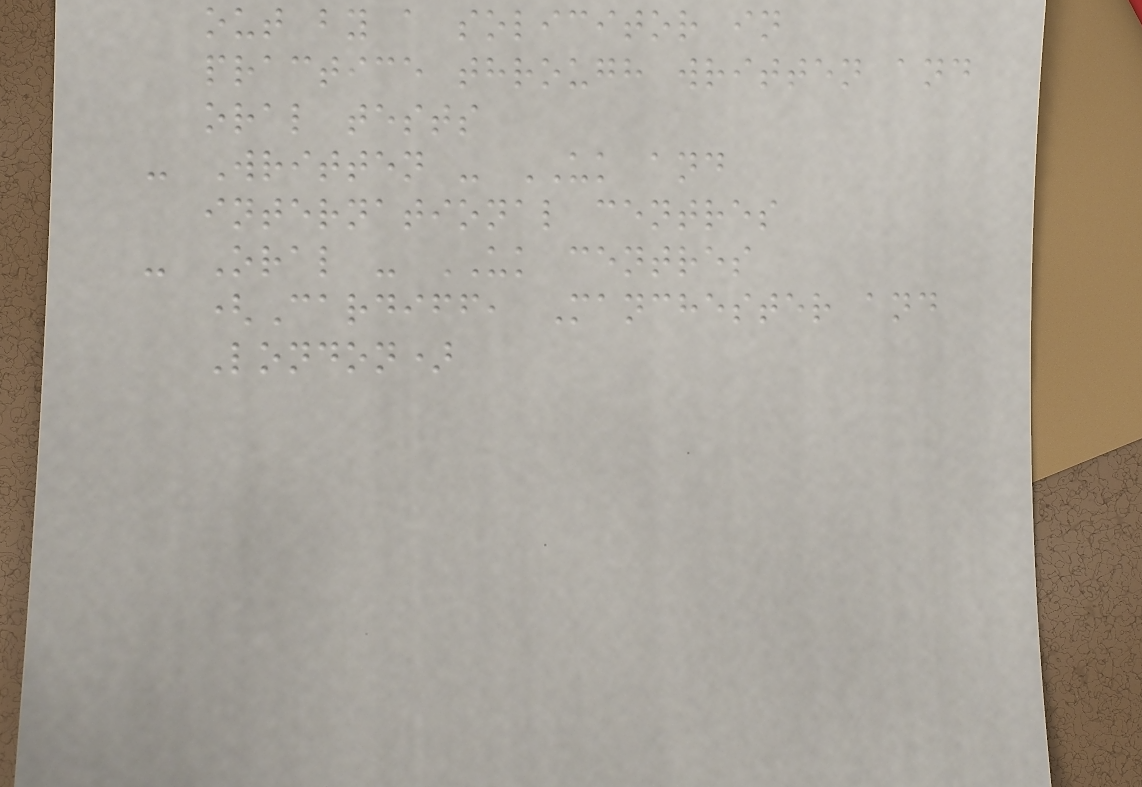out by a solicitor in
practice through written and
oral tests
- Written - UK and
international centres
- Oral - UK centres
(Cardiff, Manchester and
London)
